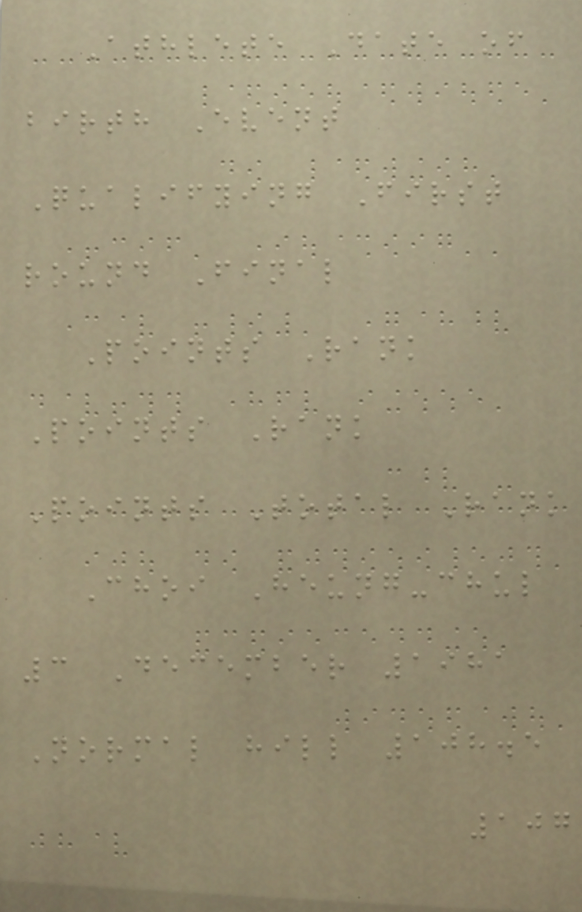Athlete Date of
birth Event
Qualifying First
round Final
Points Rank
Points Rank
Points Total Rank
Choi Heung-chul
3 December 1981
Normal hill 108.5
107
